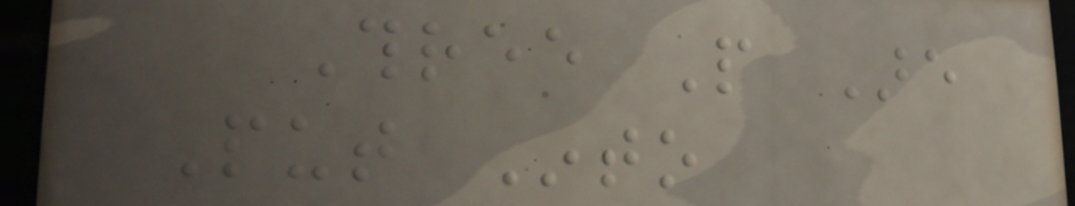Three People Are
Put Into
